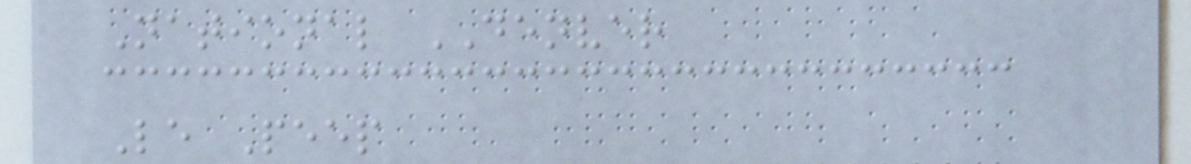National DENVER
Le Peep
